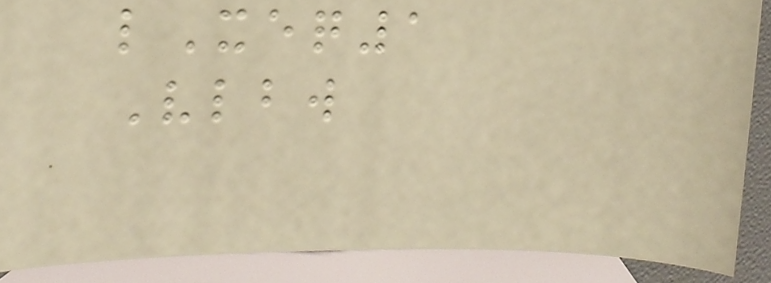lXeq1
Vlbw
